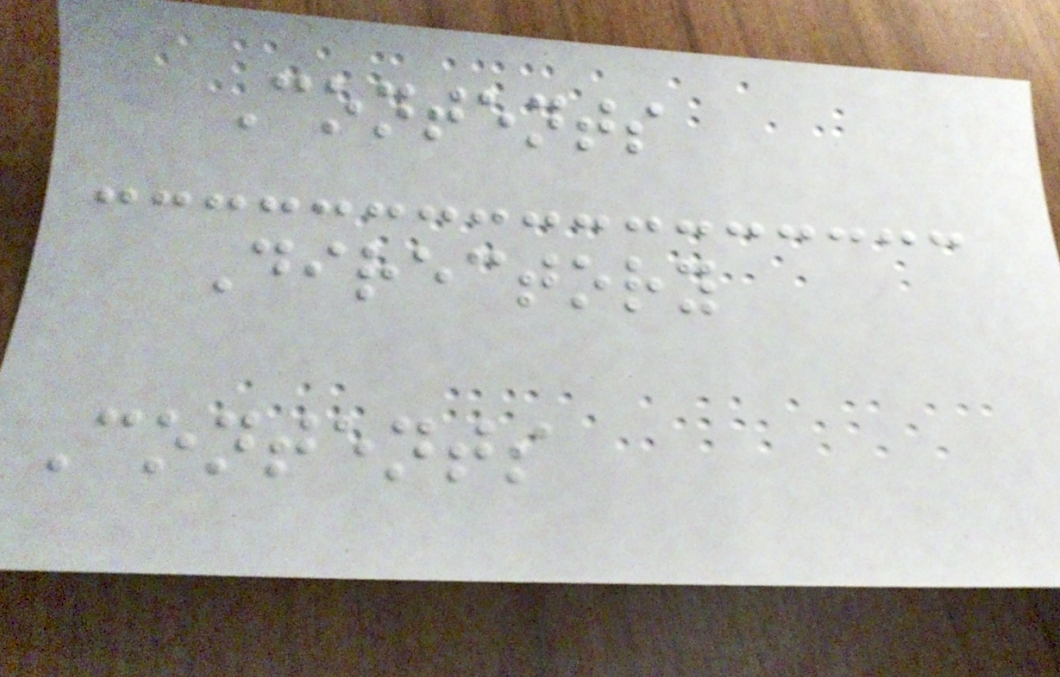Contents
Directory
Contents
